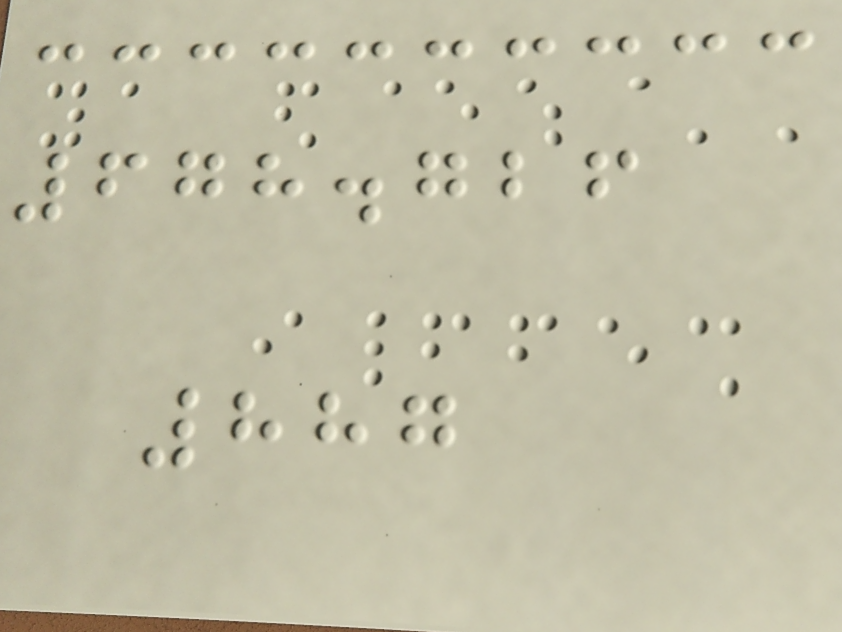678.726
887
